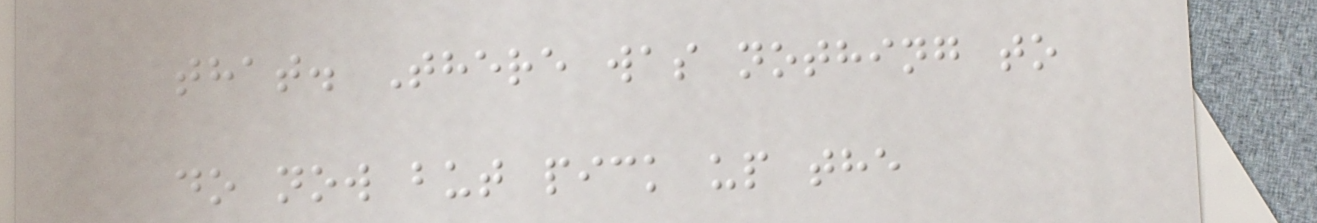that. There was nothing to
do now but pick up the
